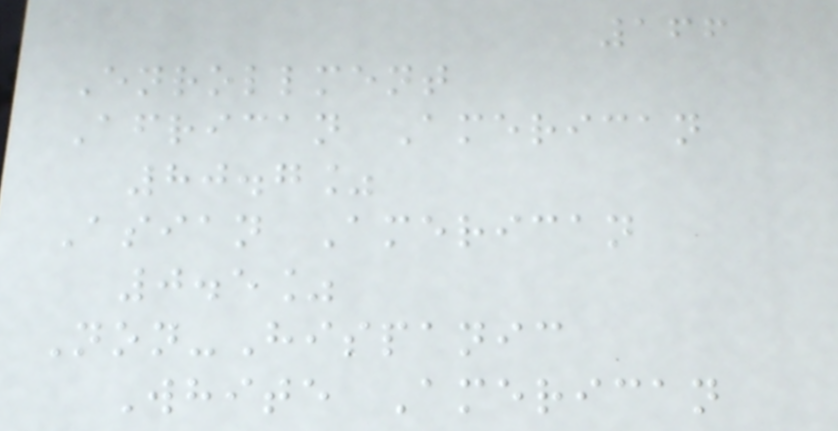166
Enrollment
African American
80.7%
Asian American
0.5%
Non-Hispanic
White American
